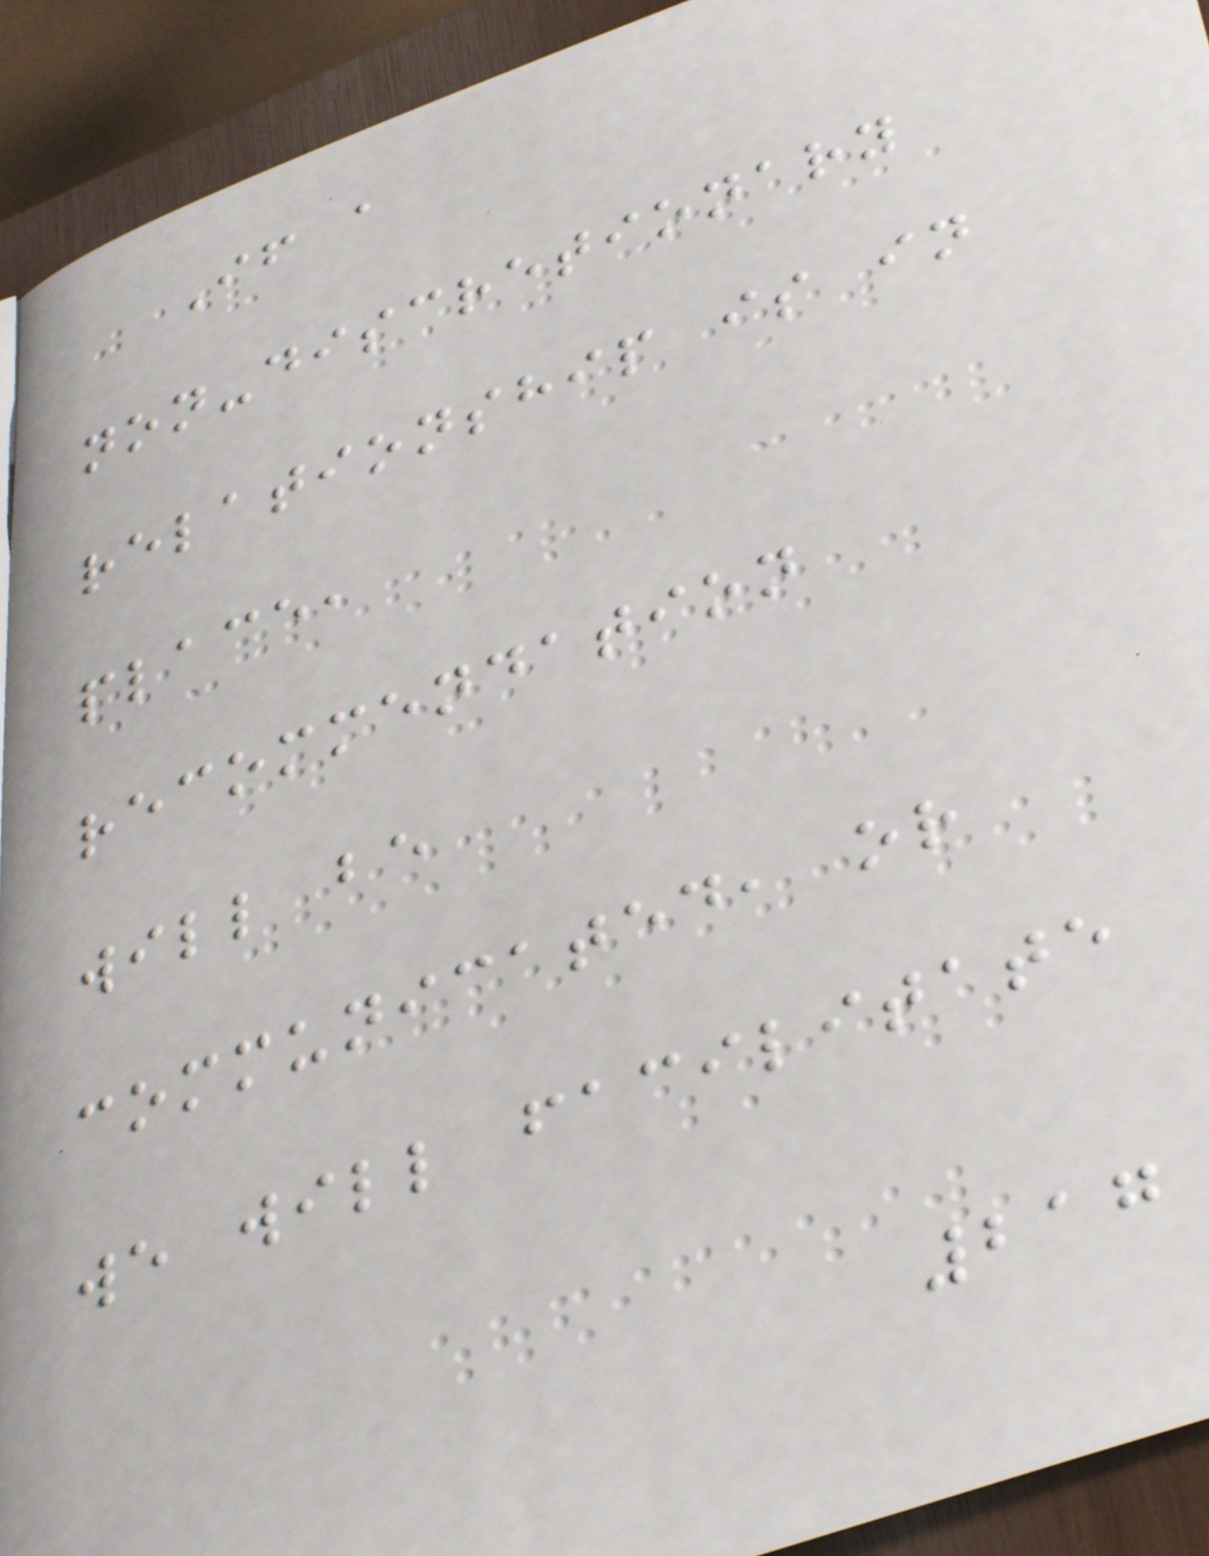If a
non-discretionary
relationship is in
place,
recommendation
will be
communicated, or
we will facilitate
217
